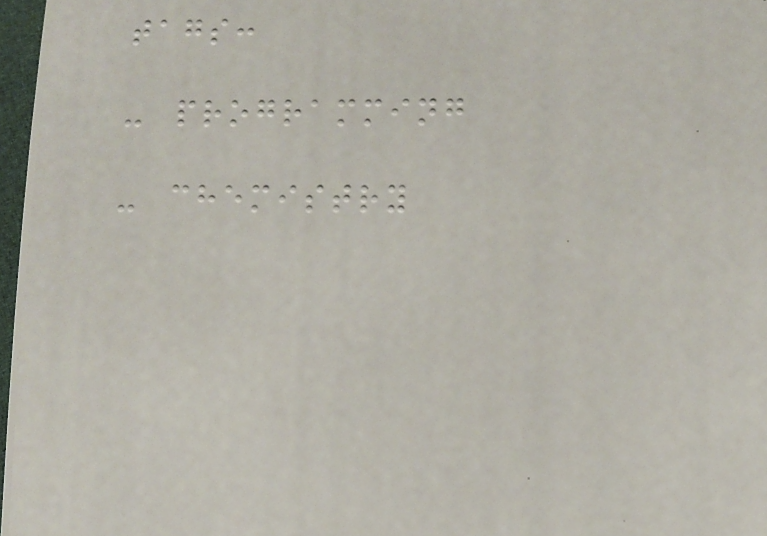tags:
- programming
- chemistry
